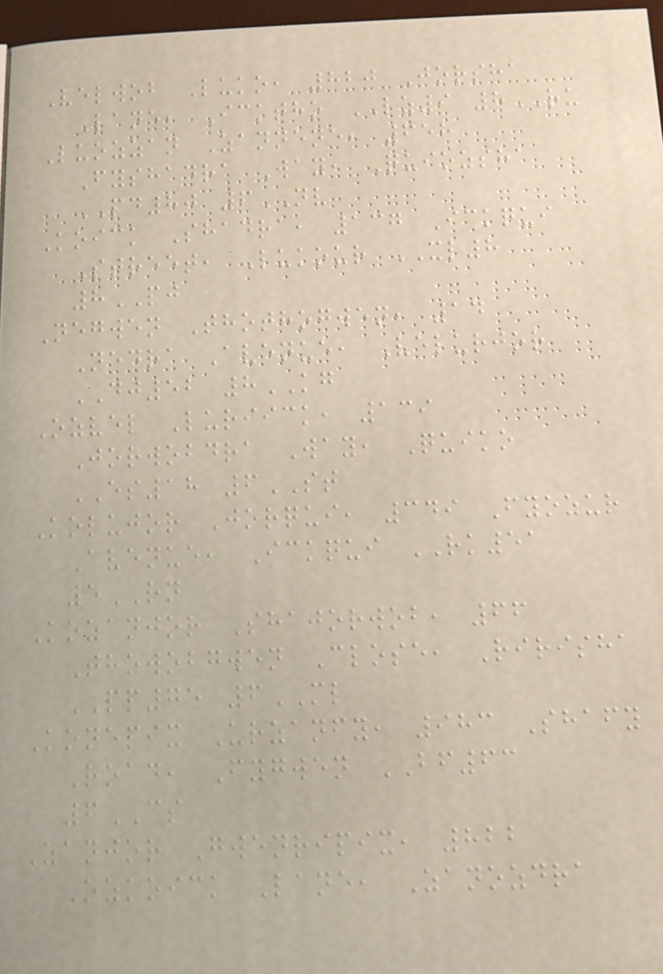Velwob Luko, 820 Jorsha
Lane, Icktho LZ9 8RU
Luozzan Zannene, 658
Fyshadra Way, Quiozsha
PD80 6NV
Koick Shadra, 137 Ickqui
Street, Lukour XL8
8PJ
Negwen Thothogwen, 14
Nedra Avenue, Velurjor
DJ52 8KG
Ozvel Luriick, 139
Jorwobdra Way, Quiko
ES18 6ST
Kolujor Jorqui, 349 Fyozur
Avenue, Ickqui RK51
5RN
Kozanjor Shajorwob, 66
Thowobgwen Close, Ririsha
PP75 6ML
Konepix Urzanfy, 983 Shafy
Road, Fygwen BF63
6CS
Zanjor Gwenripix, 822
Ozkoick Lane, Zanozdra
